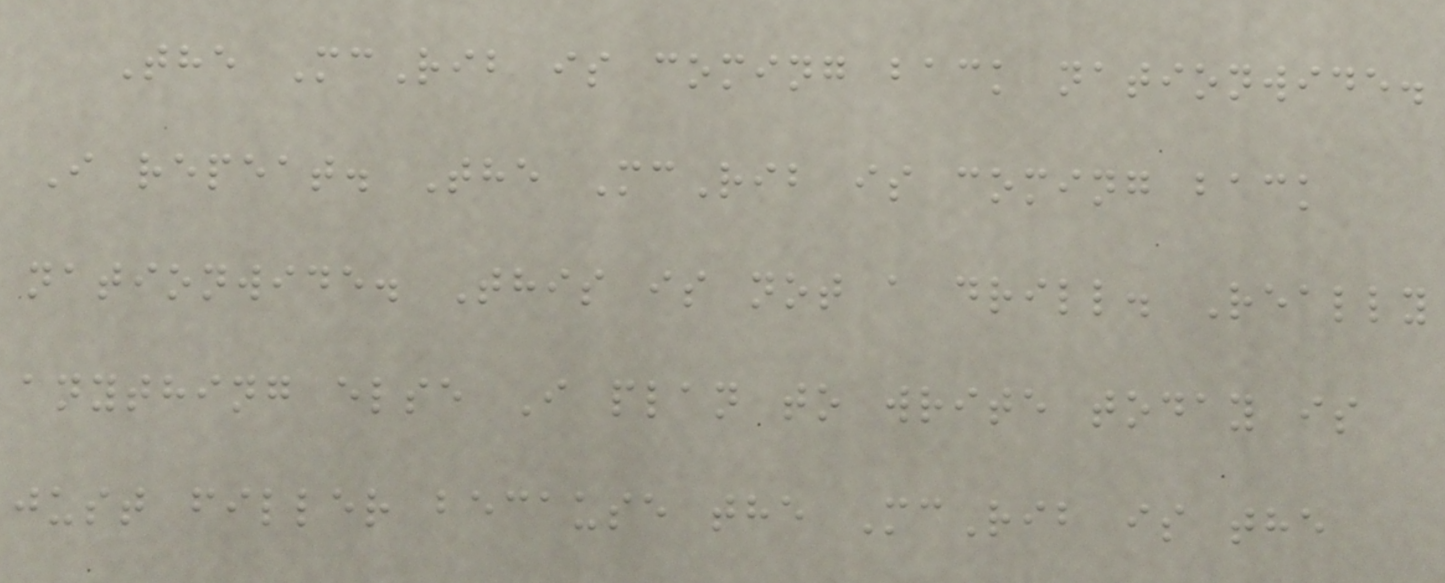The McRib is coming back nationwide.
I repeat. The McRib is coming back
nationwide. This is not a drill. Really
anything else I plan to write today is
just filler because the McRib is the
